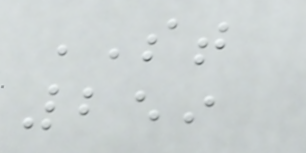ST
259
